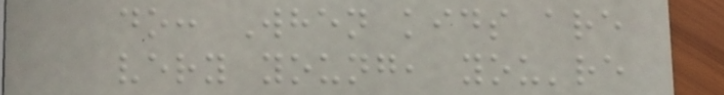do: When kids are
very young, you're
